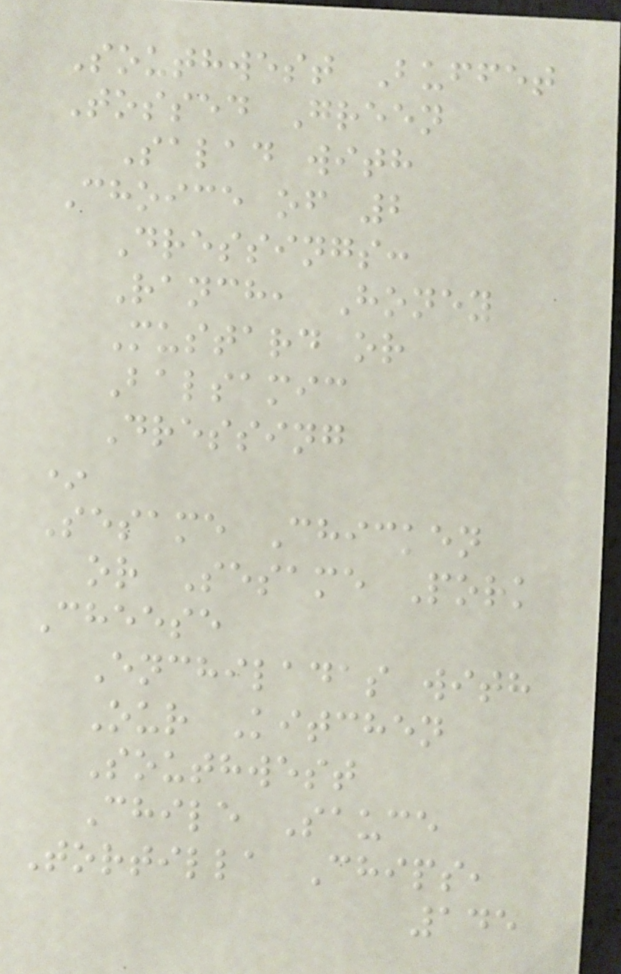Southwest Buffet
Tossed Green
Salad with
Choice of 2
Dressings:
Ranch, Honey
Mustard or
Balsamic
Dressing
*
Sesame Chicken
or Sesame Pork
Cheese
Enchiladas with
Our Kitchen
Southwest
Chile Sauce
Tortilla Chips,
145
